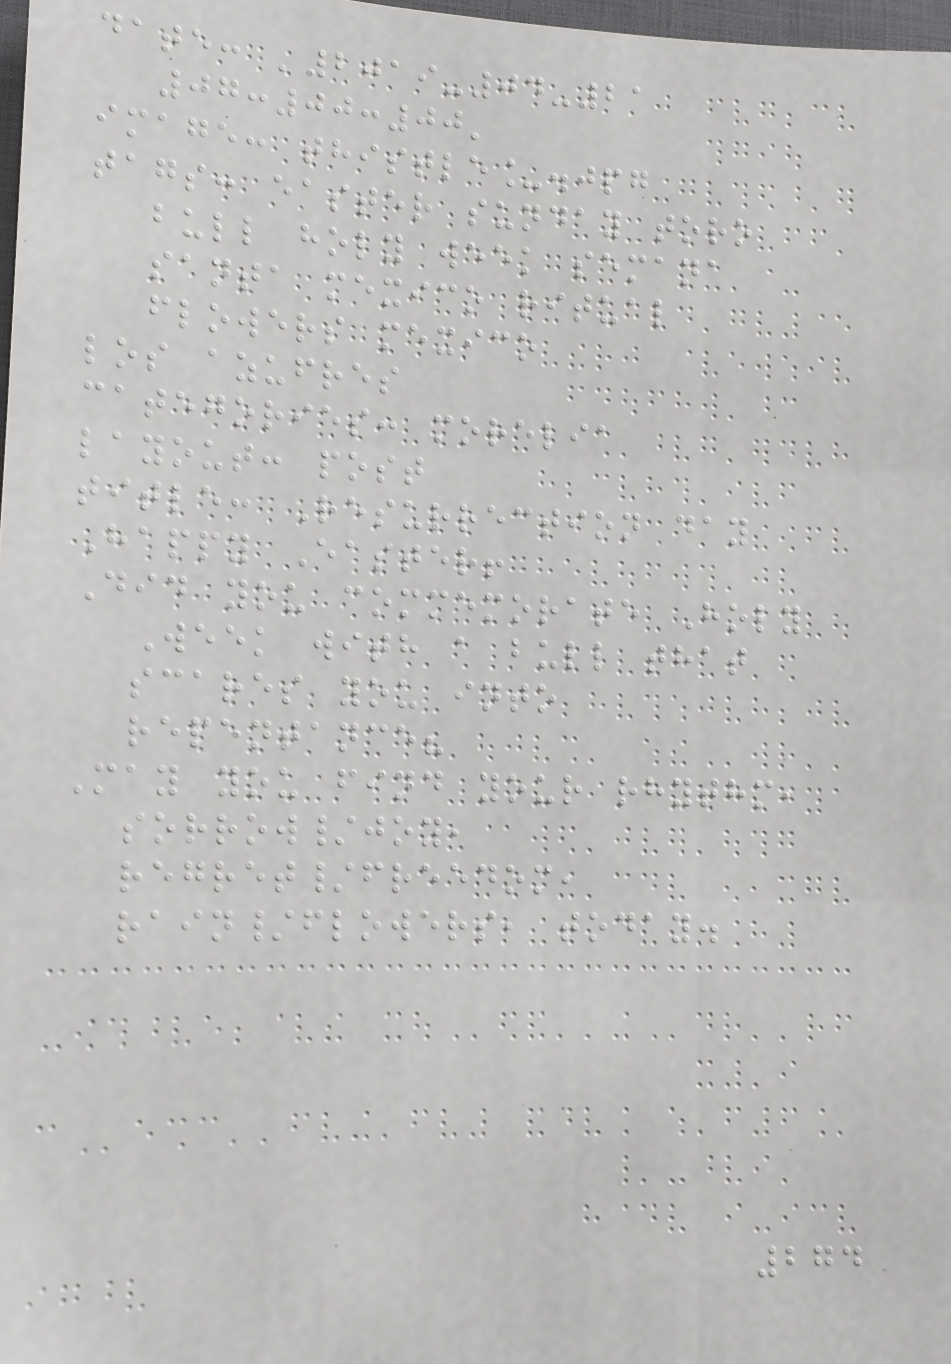date: '2019-04-21
07:00:00'
image: thistle_.jpg
tags: easter sunday toro
bull holy week semana
santa mexico ritual
flowers mexico
los azufres
categories: morelia
layout: post
title: Resurrection day
Happy Easter!
Did you commemorate Holy
Week with a bull that
scares you into
repentance?
May you find your rhythm,
sorrow/joy,
regret/freedom,
rain/flowers, today.
274
